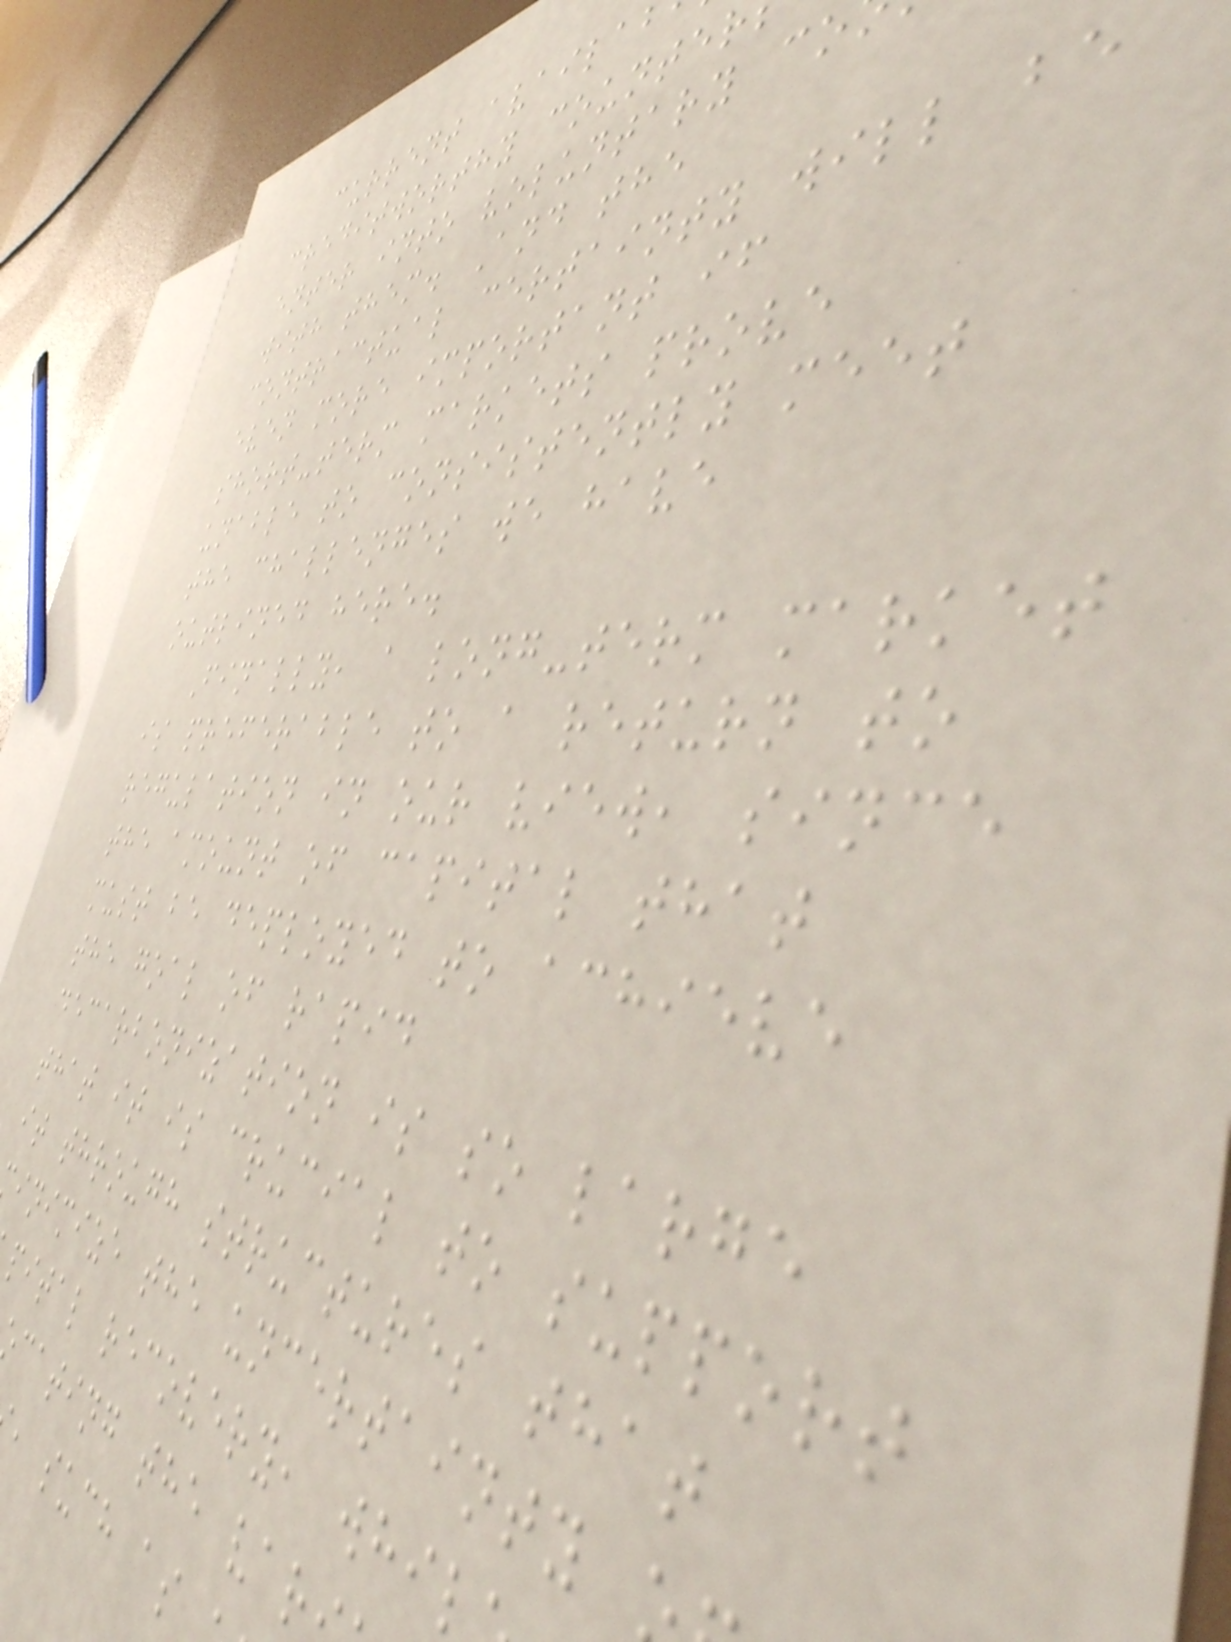current availa
creditworthy counter
enter into voluntary co
with them. And the
contractual certainty will be
even more important if
short-term markets prove
unable to consistently meet
the challenges we have
outlined here.
Finally, a long-term market
is preferable to a return to
regulation in our view, since
the amount of capital that
must be deployed to achieve
the goal of rapid
decarbonization is so large
that it is crucial to support
it through structures that
inimize the uncertainty
pital recovery, whi
cating the var
, such as
